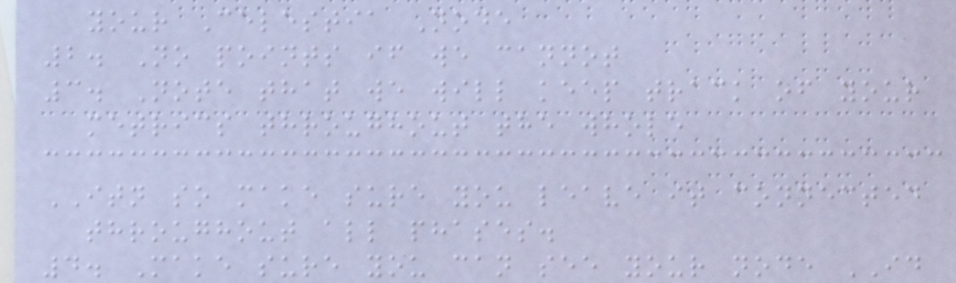your Celestia Node
2. No points if we cannot
3. Note that we will keep track of your
metrics throughout the whole
ITN so make sure you leave it connected
throughout all phases.
4. Make sure you can see your node ID
